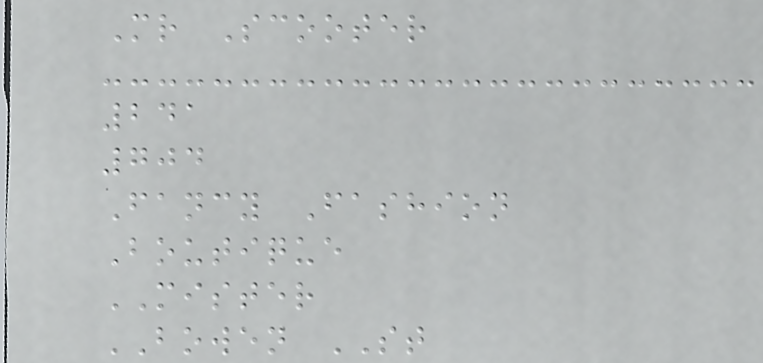Mr Scooter
241
704
Fancy Fashion
Boutique
MISTER
BOWEN ST
